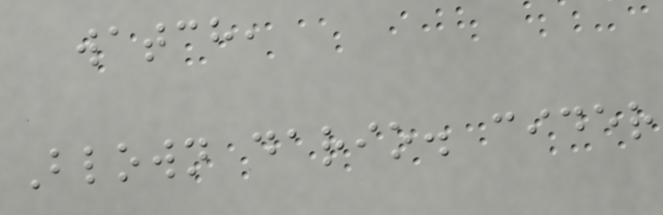watch,
Blown dario. cider
